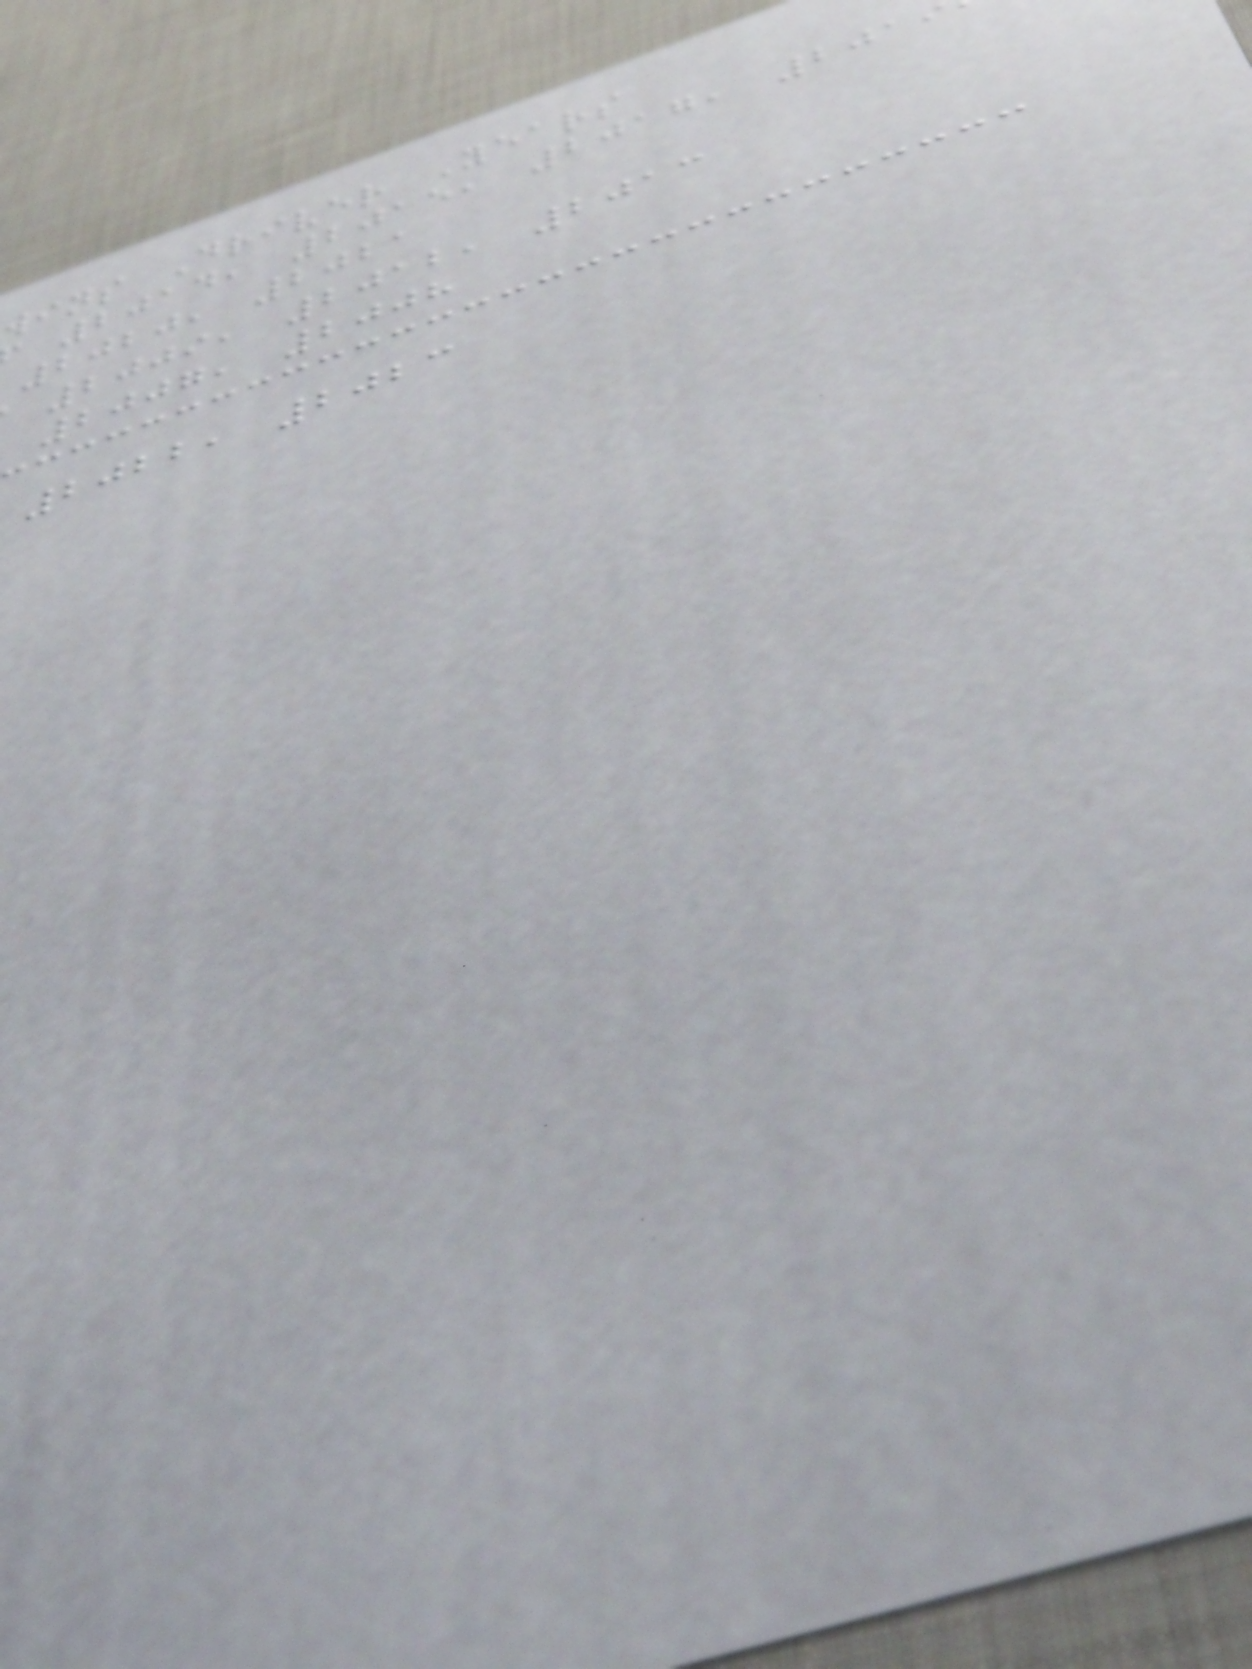wins Driver Years
2014, 2015, 2017, 201
2020, 2021
2009, 2012, 2013
2007, 2008
2022, 2023
